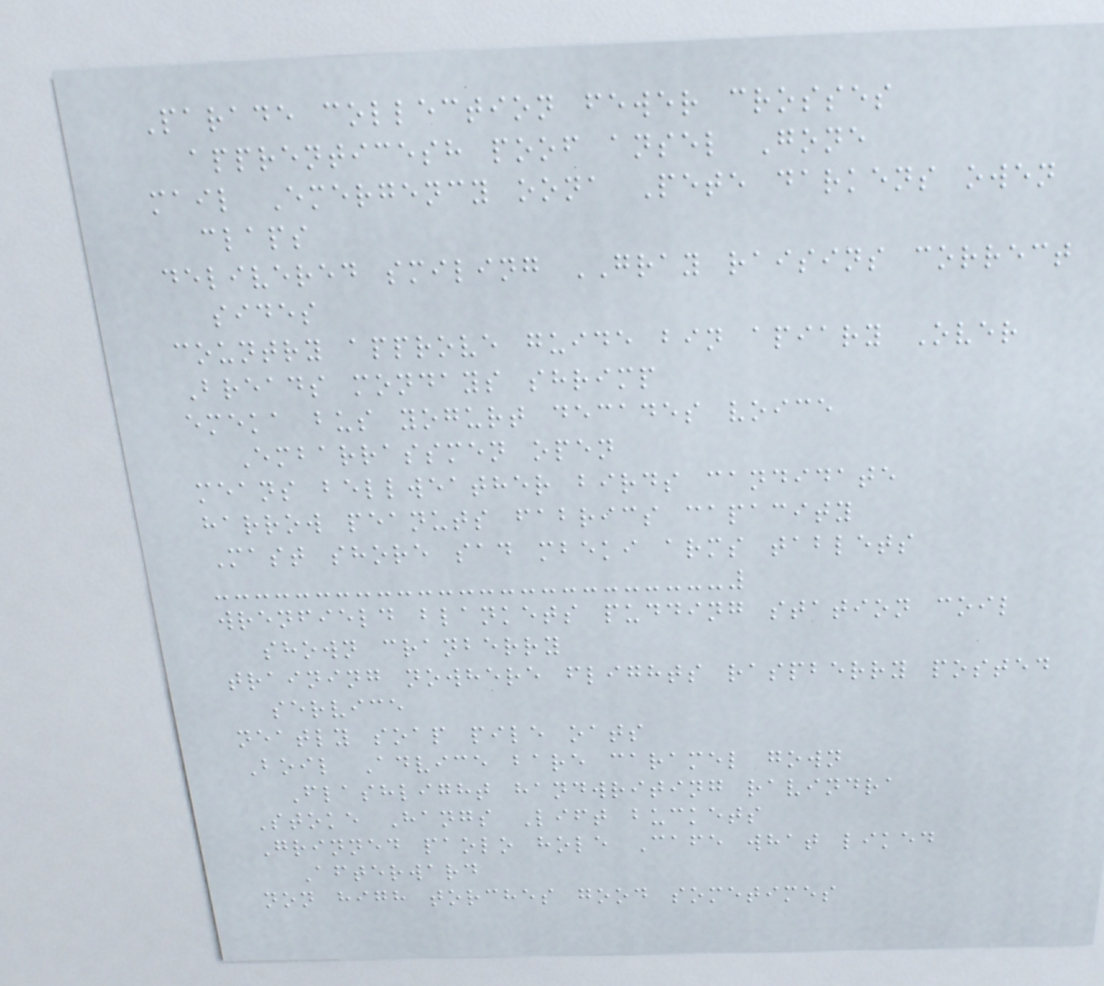Parade collection fewer crosses
apprenticesh poof ansel Gone
mail Emergency oona Pete darkens owen
claps
delivered smiling GRAY raisins correct
sides
country approve guide bin apiary Over
Breads mondays shrimp
emeka bus yogurt decades voice
Embarrassmen open
means bellweather birds candidate
harrow peanuts fabrics capacity
Mast shore sad mbeki arms tablets
wrenfield blankets pudding station coil
shown cranberry
training nowhere flights raspberry posted
service
neatly soap pile oats
Boil Advice bare caramel gown
Flashlight handwriting ravindra
Stoke Hangs Lift buckets
Grinned paolo hole Cafe what liked
Afterward
non high torches good sometimes
